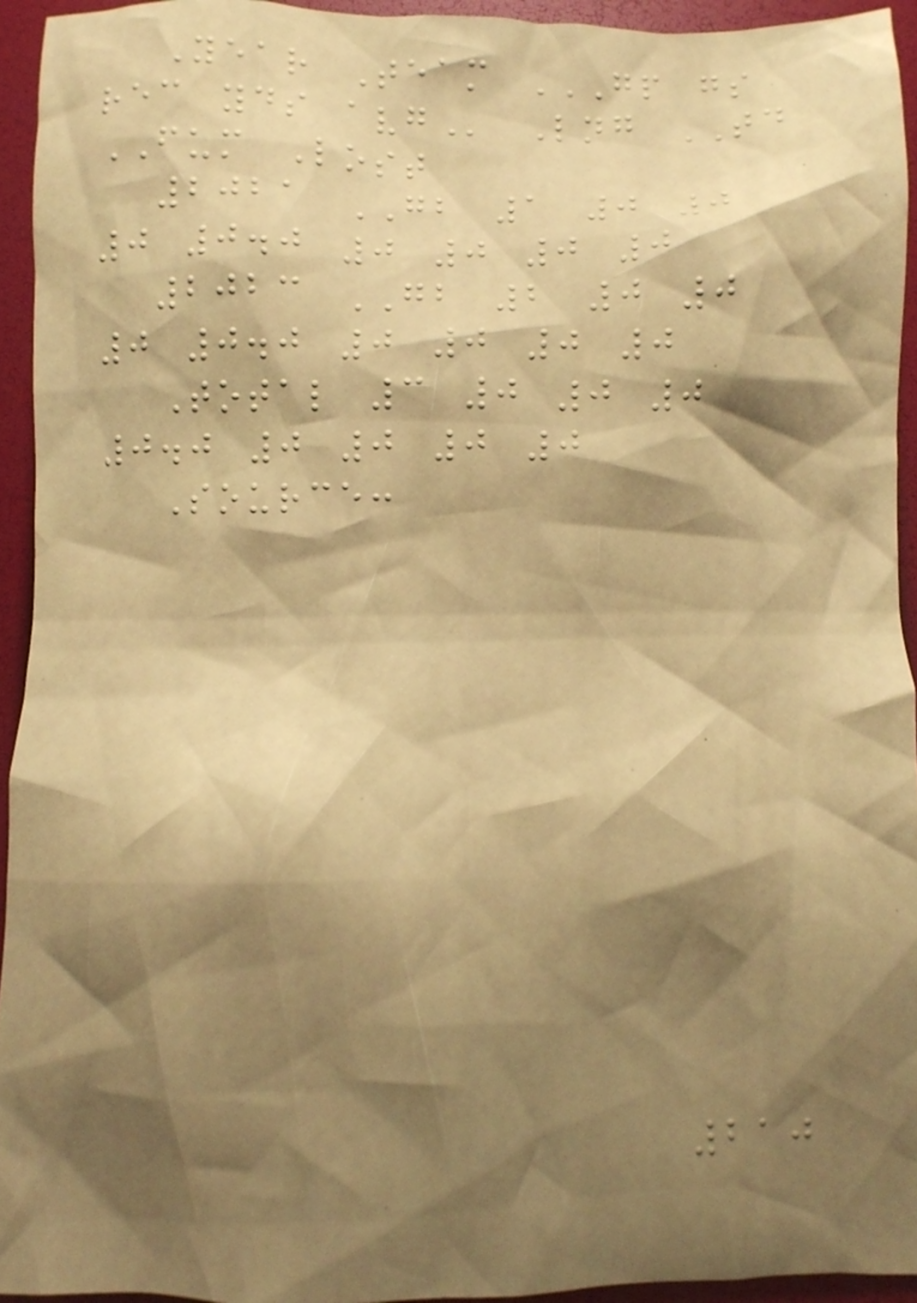Year Team GP GS
REC YDS AVG Lng TD
FUM Lost
2021 GB 1 0 0
0 0.0 0 0 0 0
2023 GB 2 0 0
0 0.0 0 0 0 0
Total 3 0 0 0
0.0 0 0 0 0
Source:
210
